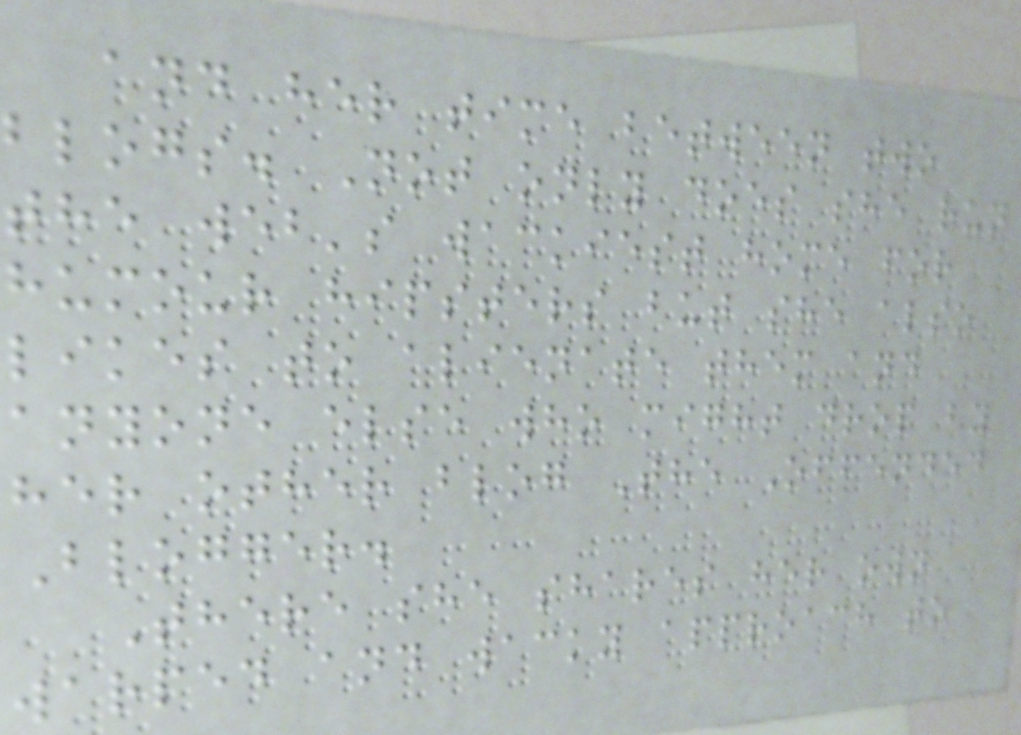and her time between two
blogs. Not only does she run
the web's wackiest home for
humour hipsters but she also
likes to alienate them and
anyone else who might drop by
her other blog The Offended
Blogger.
There she shares her own
warped and wacky approach to
